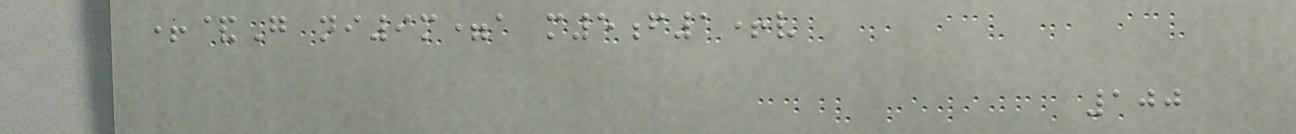+&G ni9m=a m5f1+v
100
